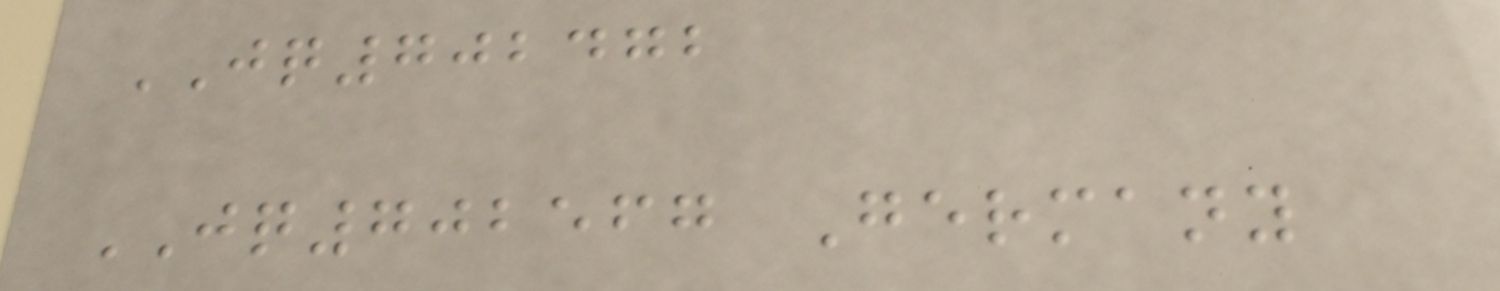JQ702472
JQ702567 Germany
